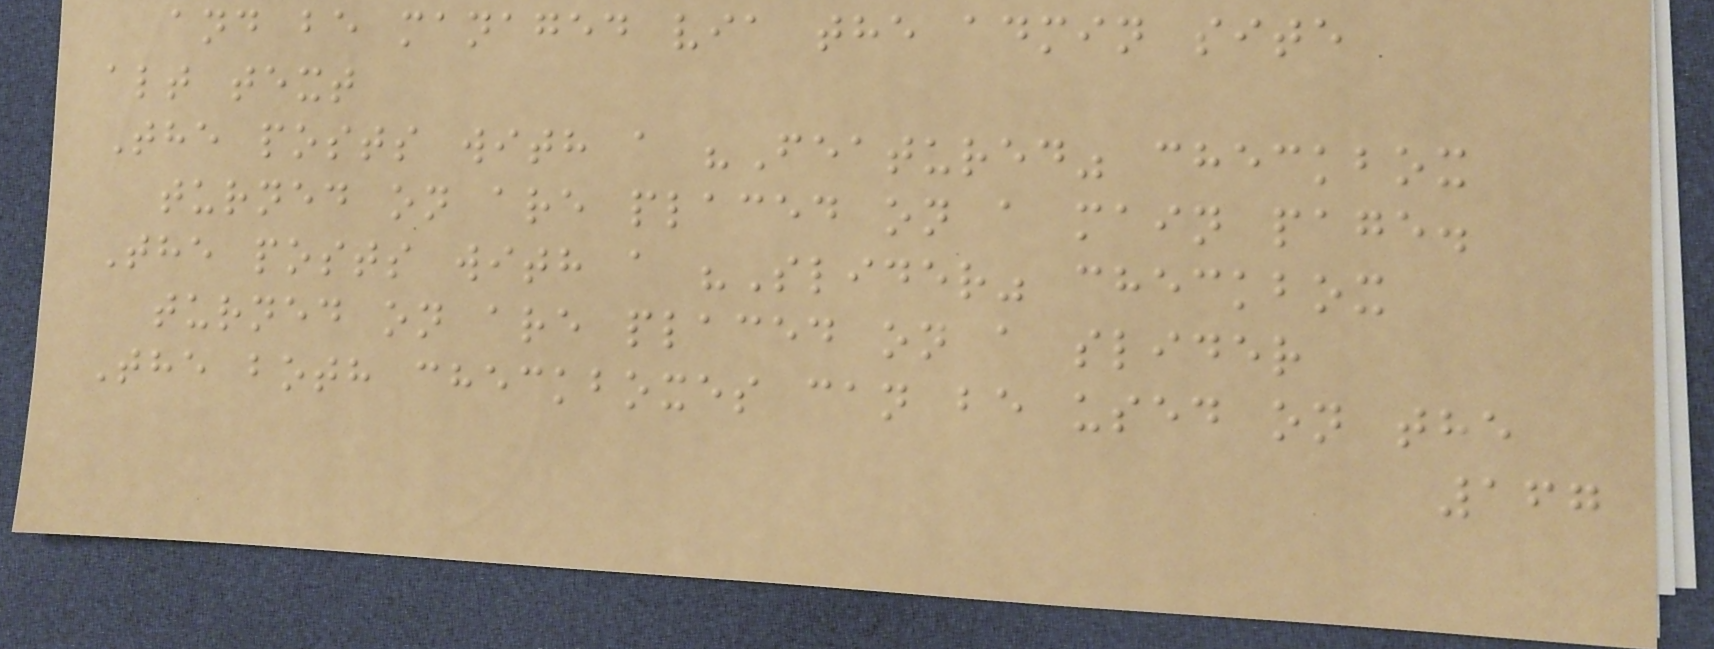and be managed via the admin site
alt text
The posts with a "Featured" checkbox
turned on are placed on a main page.
The posts with a "Slider" checkbox
turned on are placed on a slider
The both checkboxes can be used on the
167
